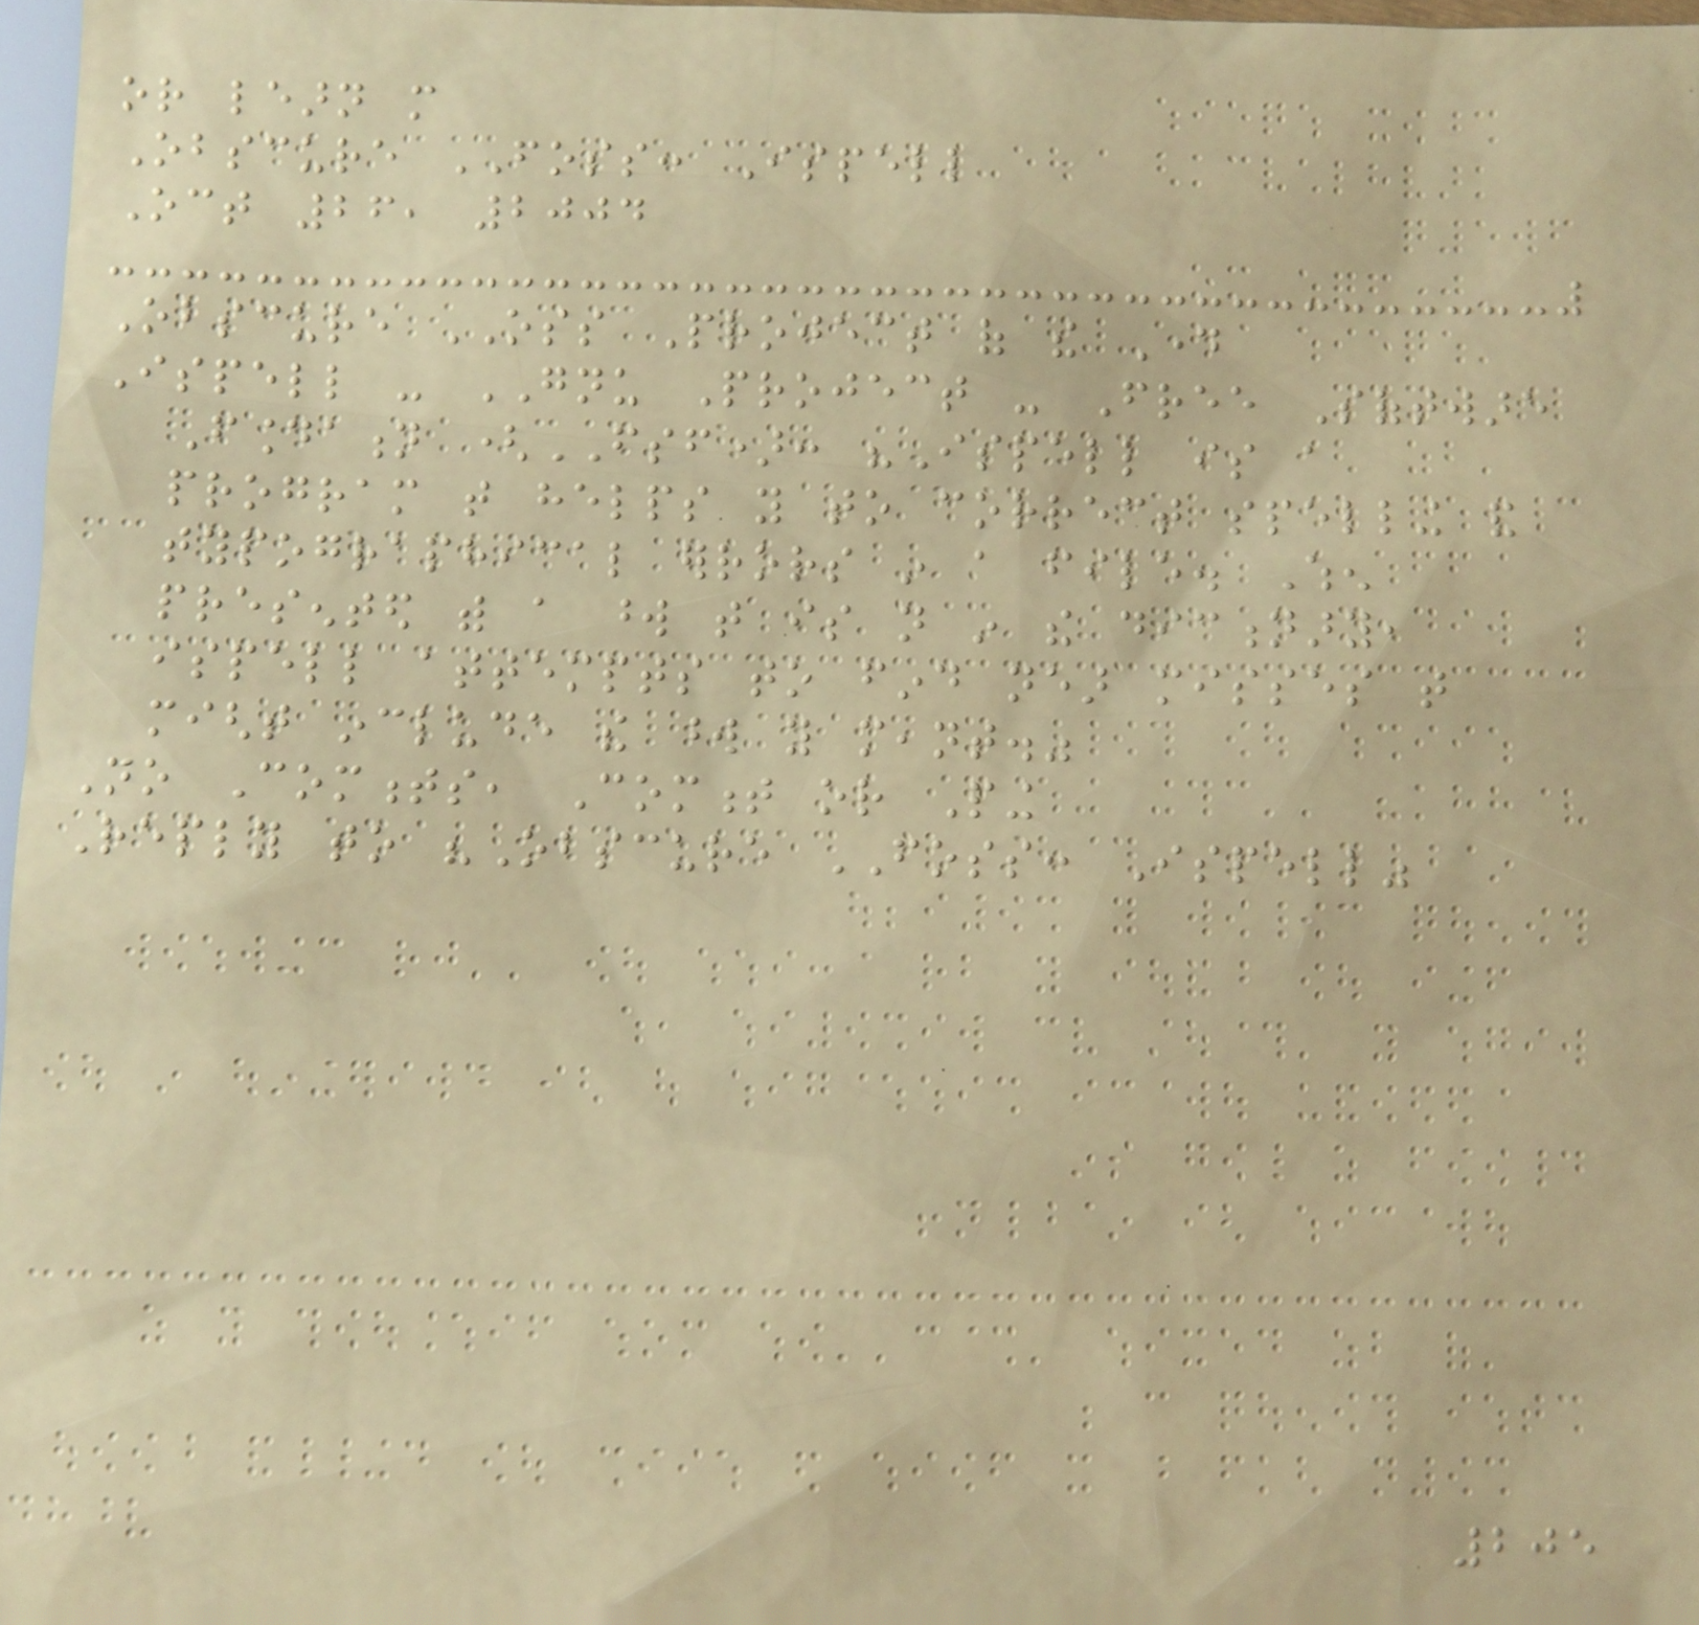or learn more
Obscure FOSS: Ispell
Oct 26, 2004
Obscure OSS Project of the Day
Ispell - GNU Project - Free Software
Foundation (FSF): "Ispell is a
program that helps you to correct spelling and
typographical errors in a file. When
presented with a word that is not in the dictionary,
ispell attempts to find near misses that
might include the word you meant."
No Comments, Comment or Ping
Reply to "Obscure FOSS: Ispell"
205
